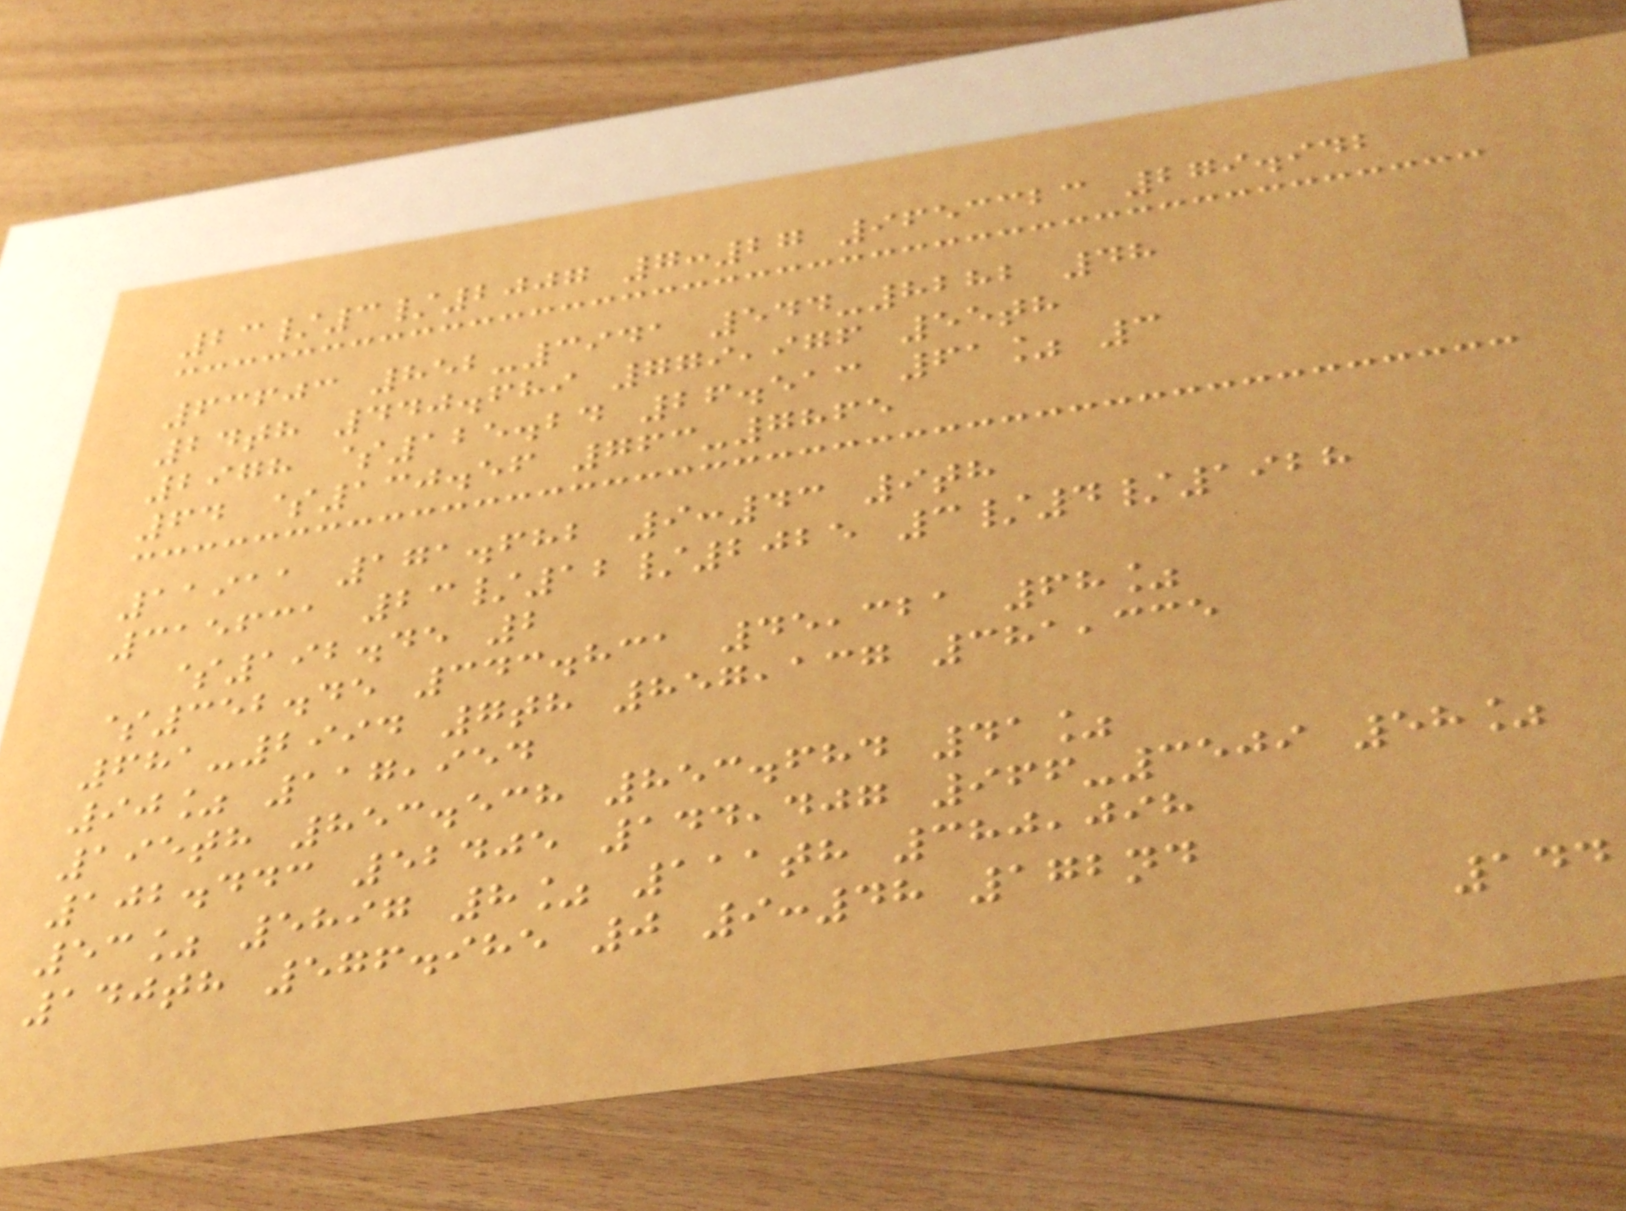23/3/2007 7:27 9653323 279.942
63603 852-3941 544-8282 48
24th 440.689 779,976 55th
2978 $125.24 26.513 61% 3
64 $130.56 763-7865
11911 171.682 9:43 9th
315631 23/12/2025 3/4/1928
$192.45 2
$352.45 343.831 45,321 68%
681-2994 7th 857,137 381,335
90% 117,954
195th 853.538 853.684 41%
102.443 52405 144,407 966-3509 58%
53% 5897 8% 111th 380,098
140th 576.985 0 9:48 172nd
144
